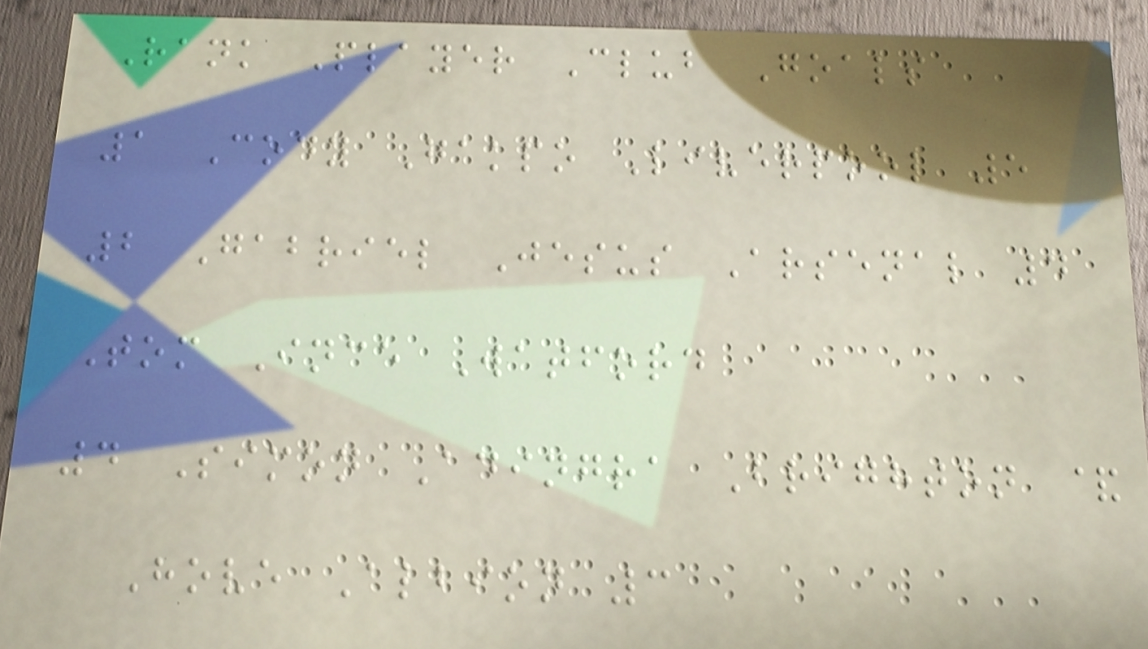Rank Player Club Goals
1 Cody Gakpo Liverpool 5
2 Gabriel Jesus Arsenal 4
Tom Ince Watford
4 Simon Adingra Brighton &
Hove Albion 3
